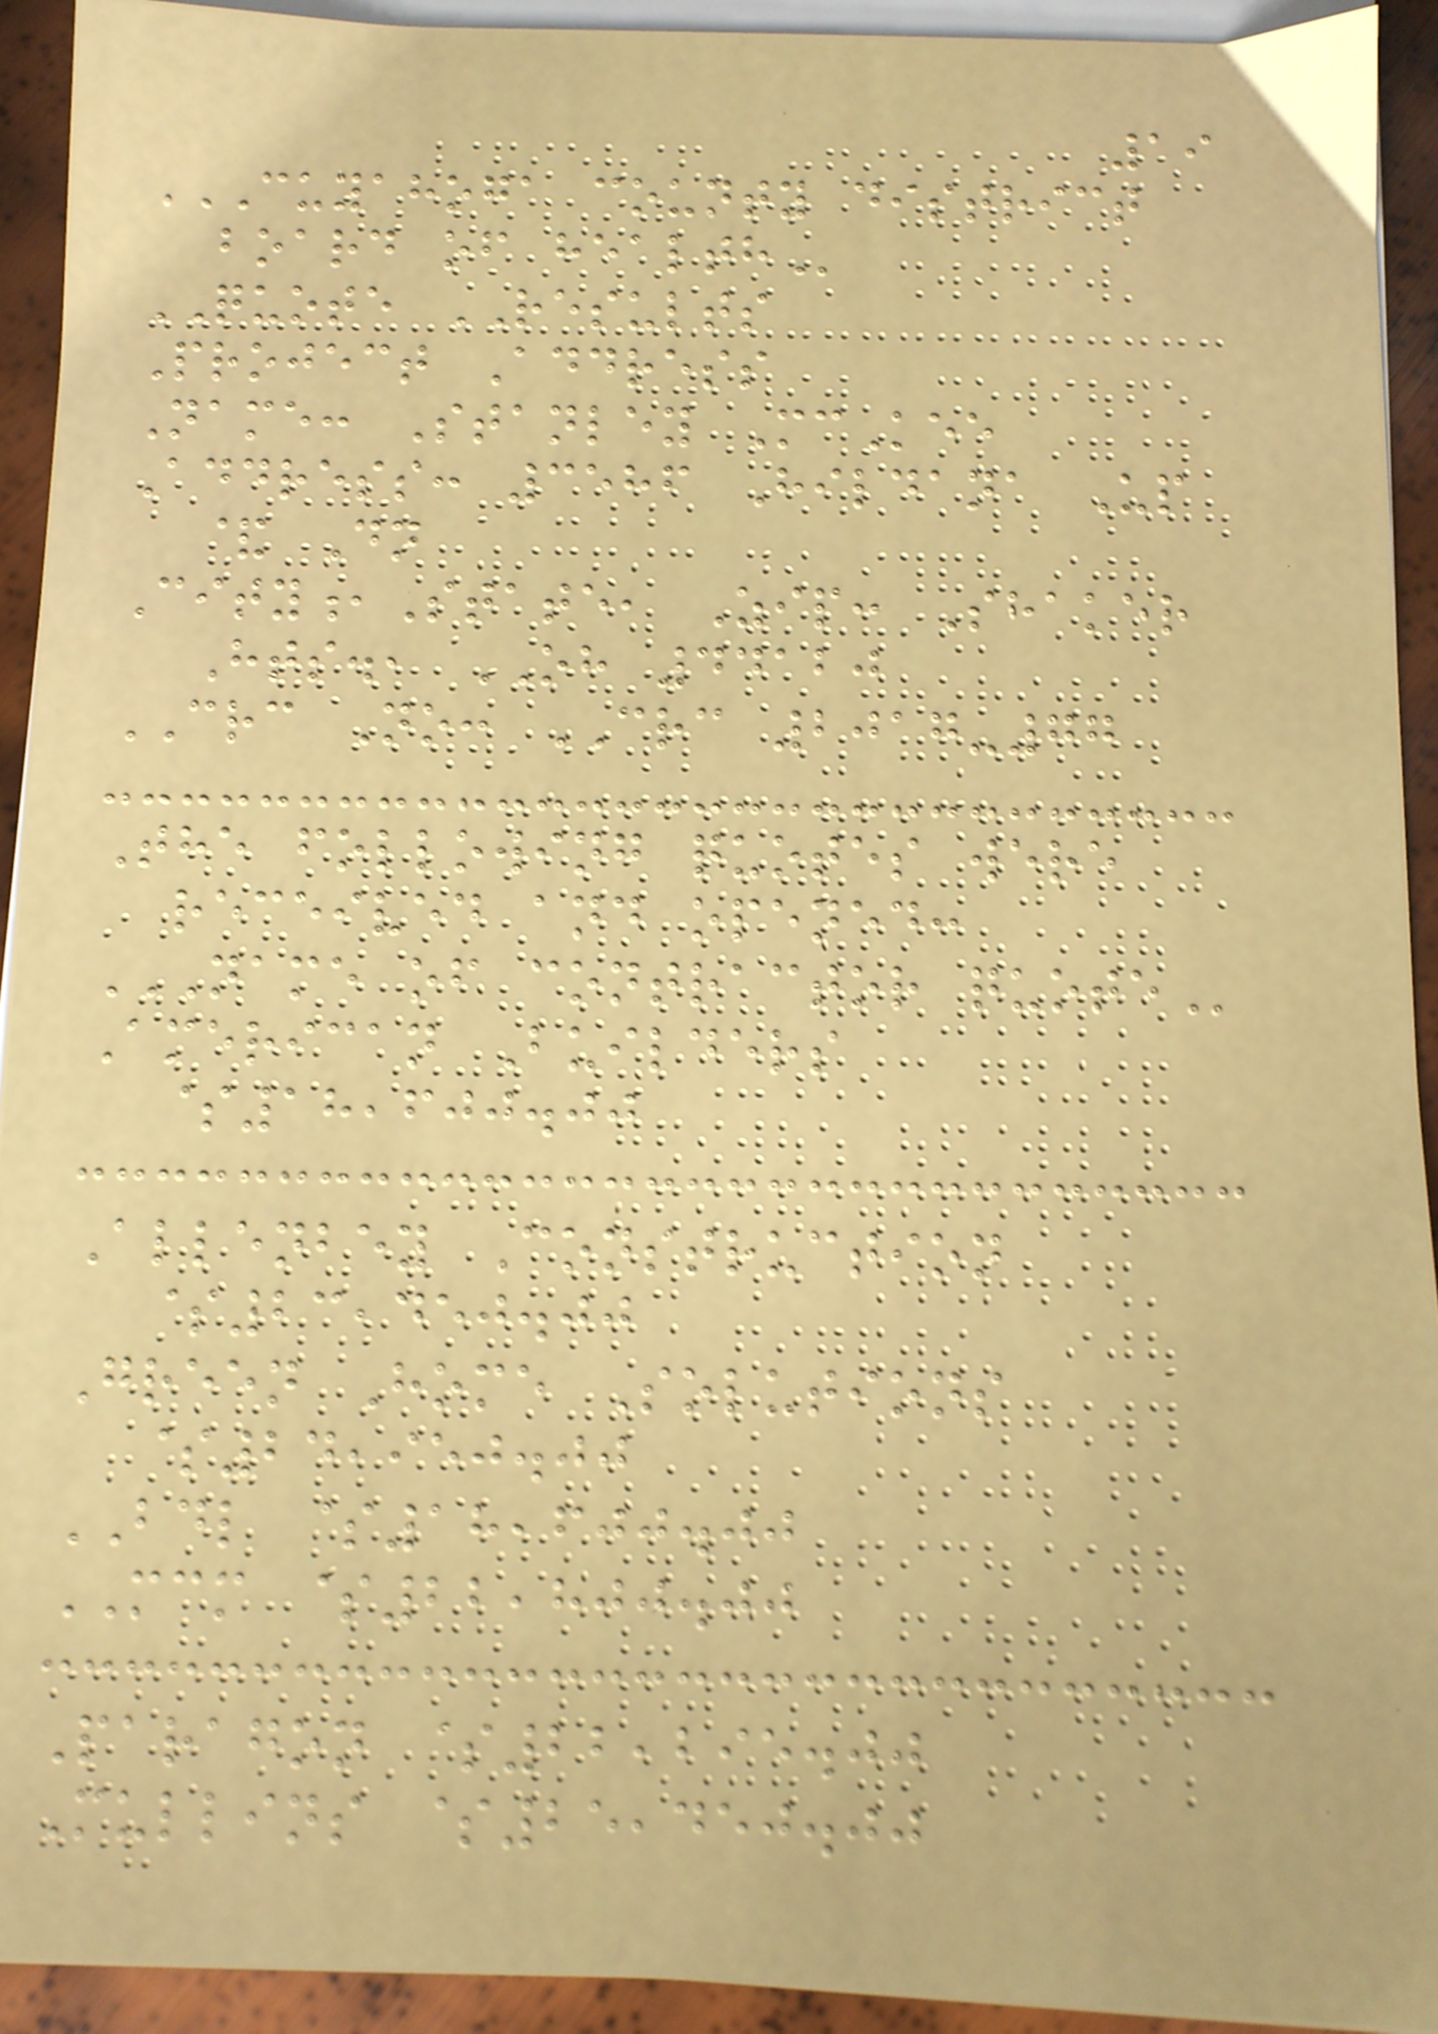19
CUYAHOGA COUNTY DISTRICT
BOARD OF HEALTH
QUOTE RESULTS
Project Address
Name: Stanley McKee
Address: 3586 Hildana Up
& Dn
City,State, Zip: Shaker
Hts., OH 44120
CRC No: CRC 2017-77
The following quotes were
received and opened:
NAME OF CONTRACTOR QUOTE
American Builders
$18,600.00
Allenbey Construction
$23,450.00
Green Home Solutions
$24,950.00
BDL $18,600.00
MCM $22,800.00
Paragon $22,295.00
Mullins $25,450.00
